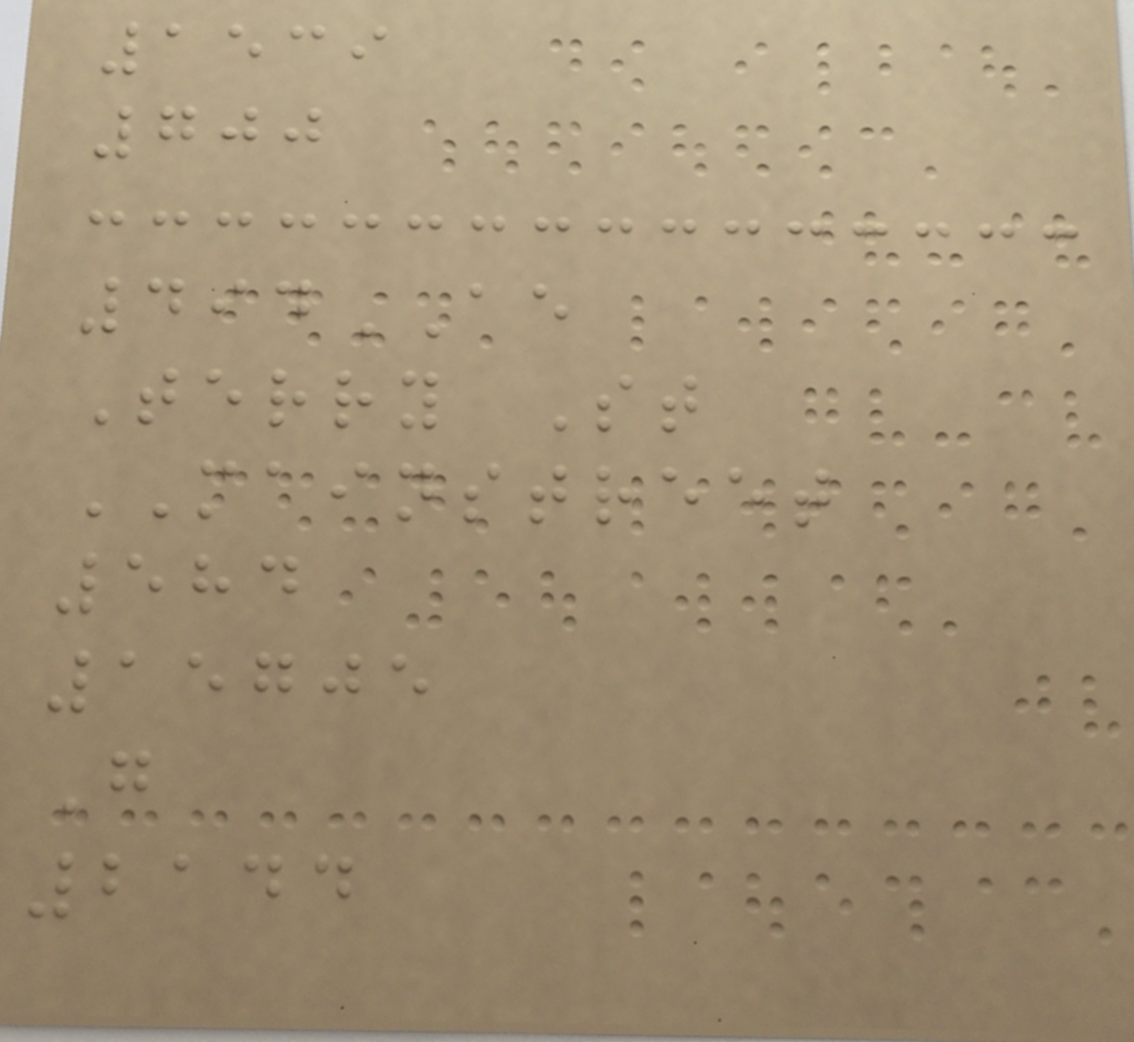1539
700
494AE
Terry St
MAINSTREET
584
15705
G
2144
